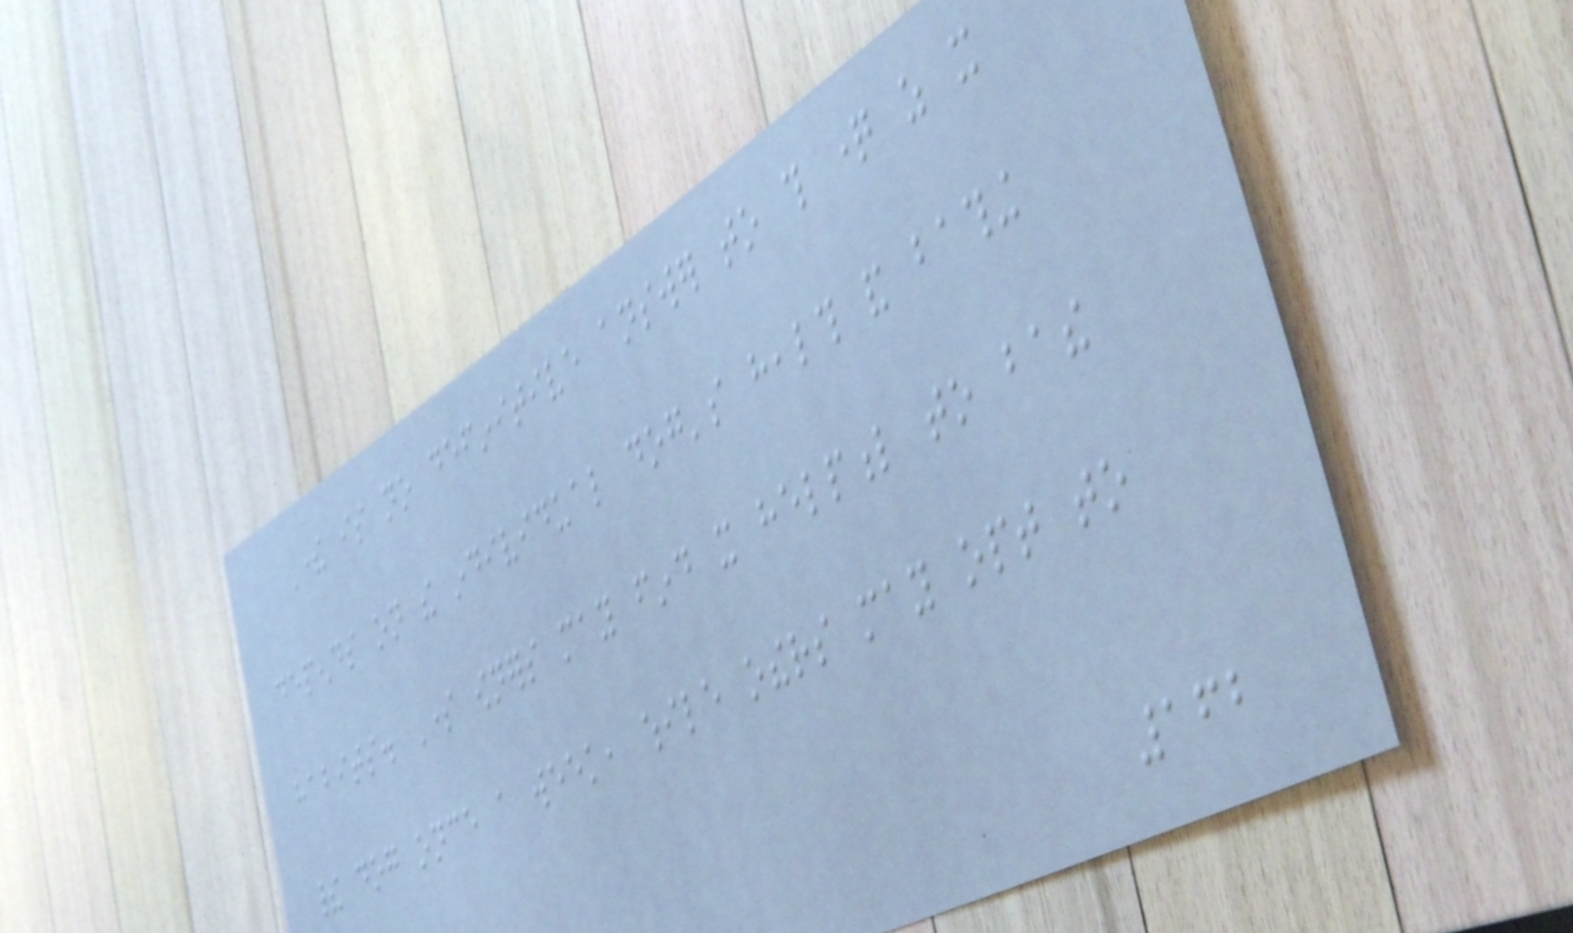There is no definitive answer to this question as it
depends on the individual dog's health and bathing
habits. Some owners may find it helpful to bathe
their dog once a week, while others may opt to
162
